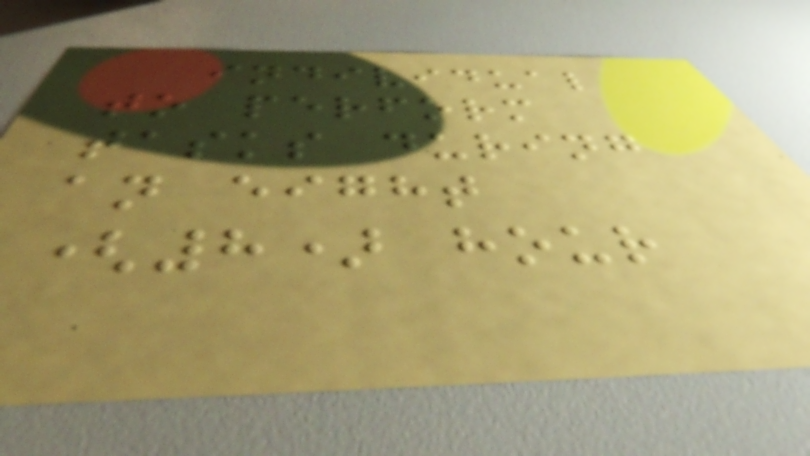individual
to perform
tasks during
an eight
(8) hour
